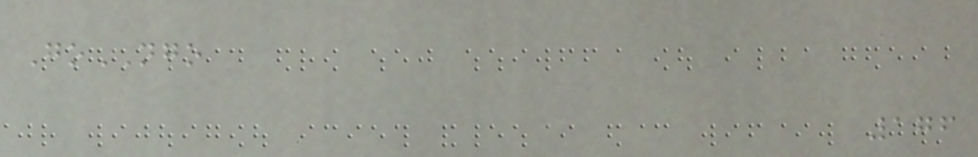GoNGO
176
